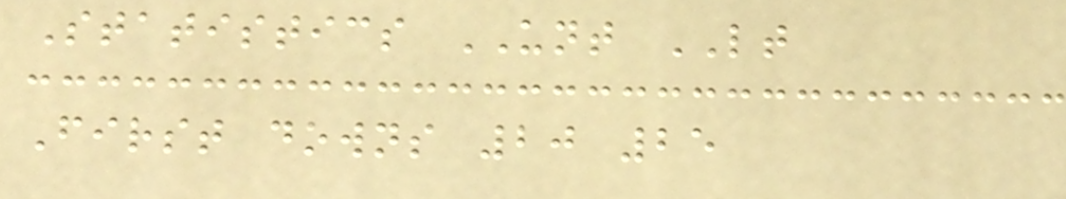Statistics UNT LT
First downs 20 25
